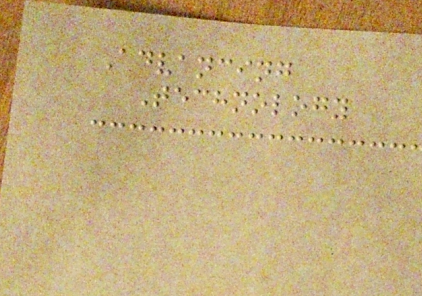Advancing
Technology
